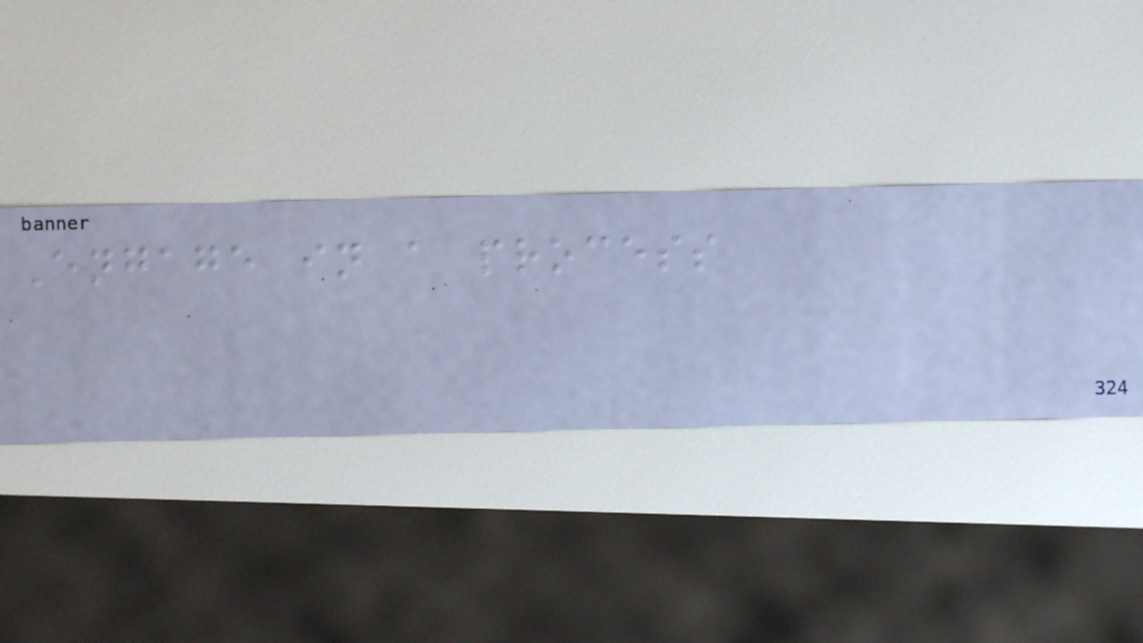Engage in a process
